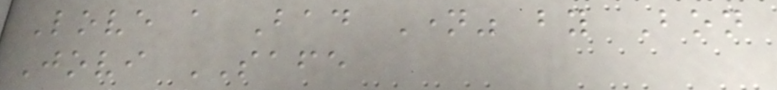Love a Bad Name" by Bon
Jovi SAFE
